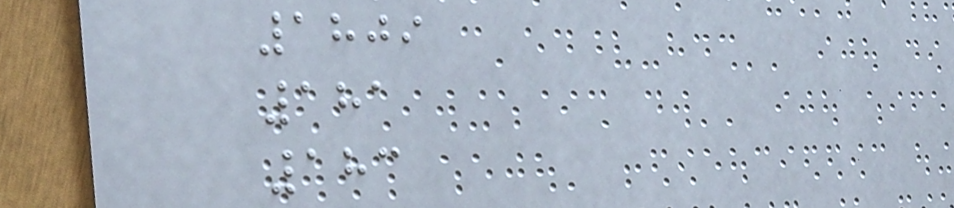1809
181
183
